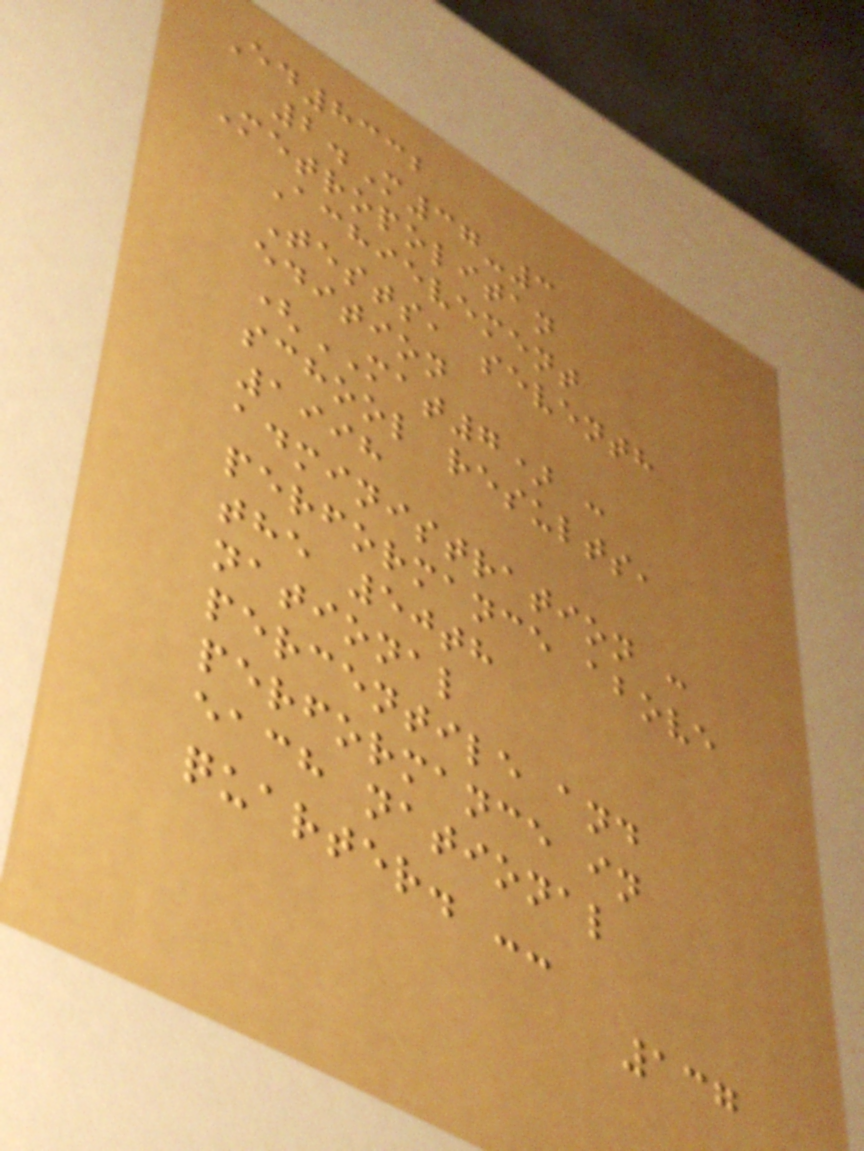Ed8332
2.M37-3
Metropolitan
Achievement
Tests, seventh
edition
(MAT7) :
school results,
1998
administration :
performance above
the 50th
national
percentile and
performance in
each national
quarter. --
137
